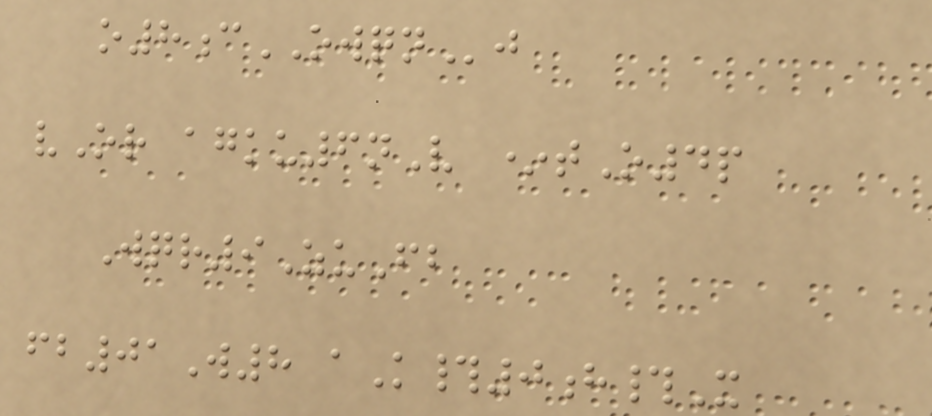o8cOWQNj
vOr agku6nV *tO4p
Wqr9ZuFb
fb01W8 aK#0h#X
